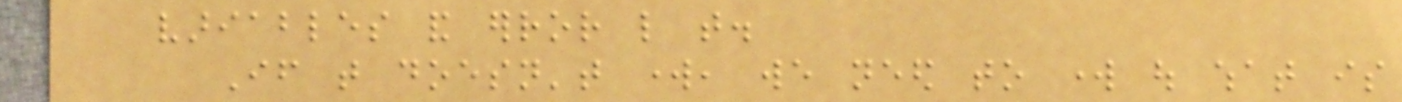variables and error like that.
If that doesn't work, we need to work out what is
